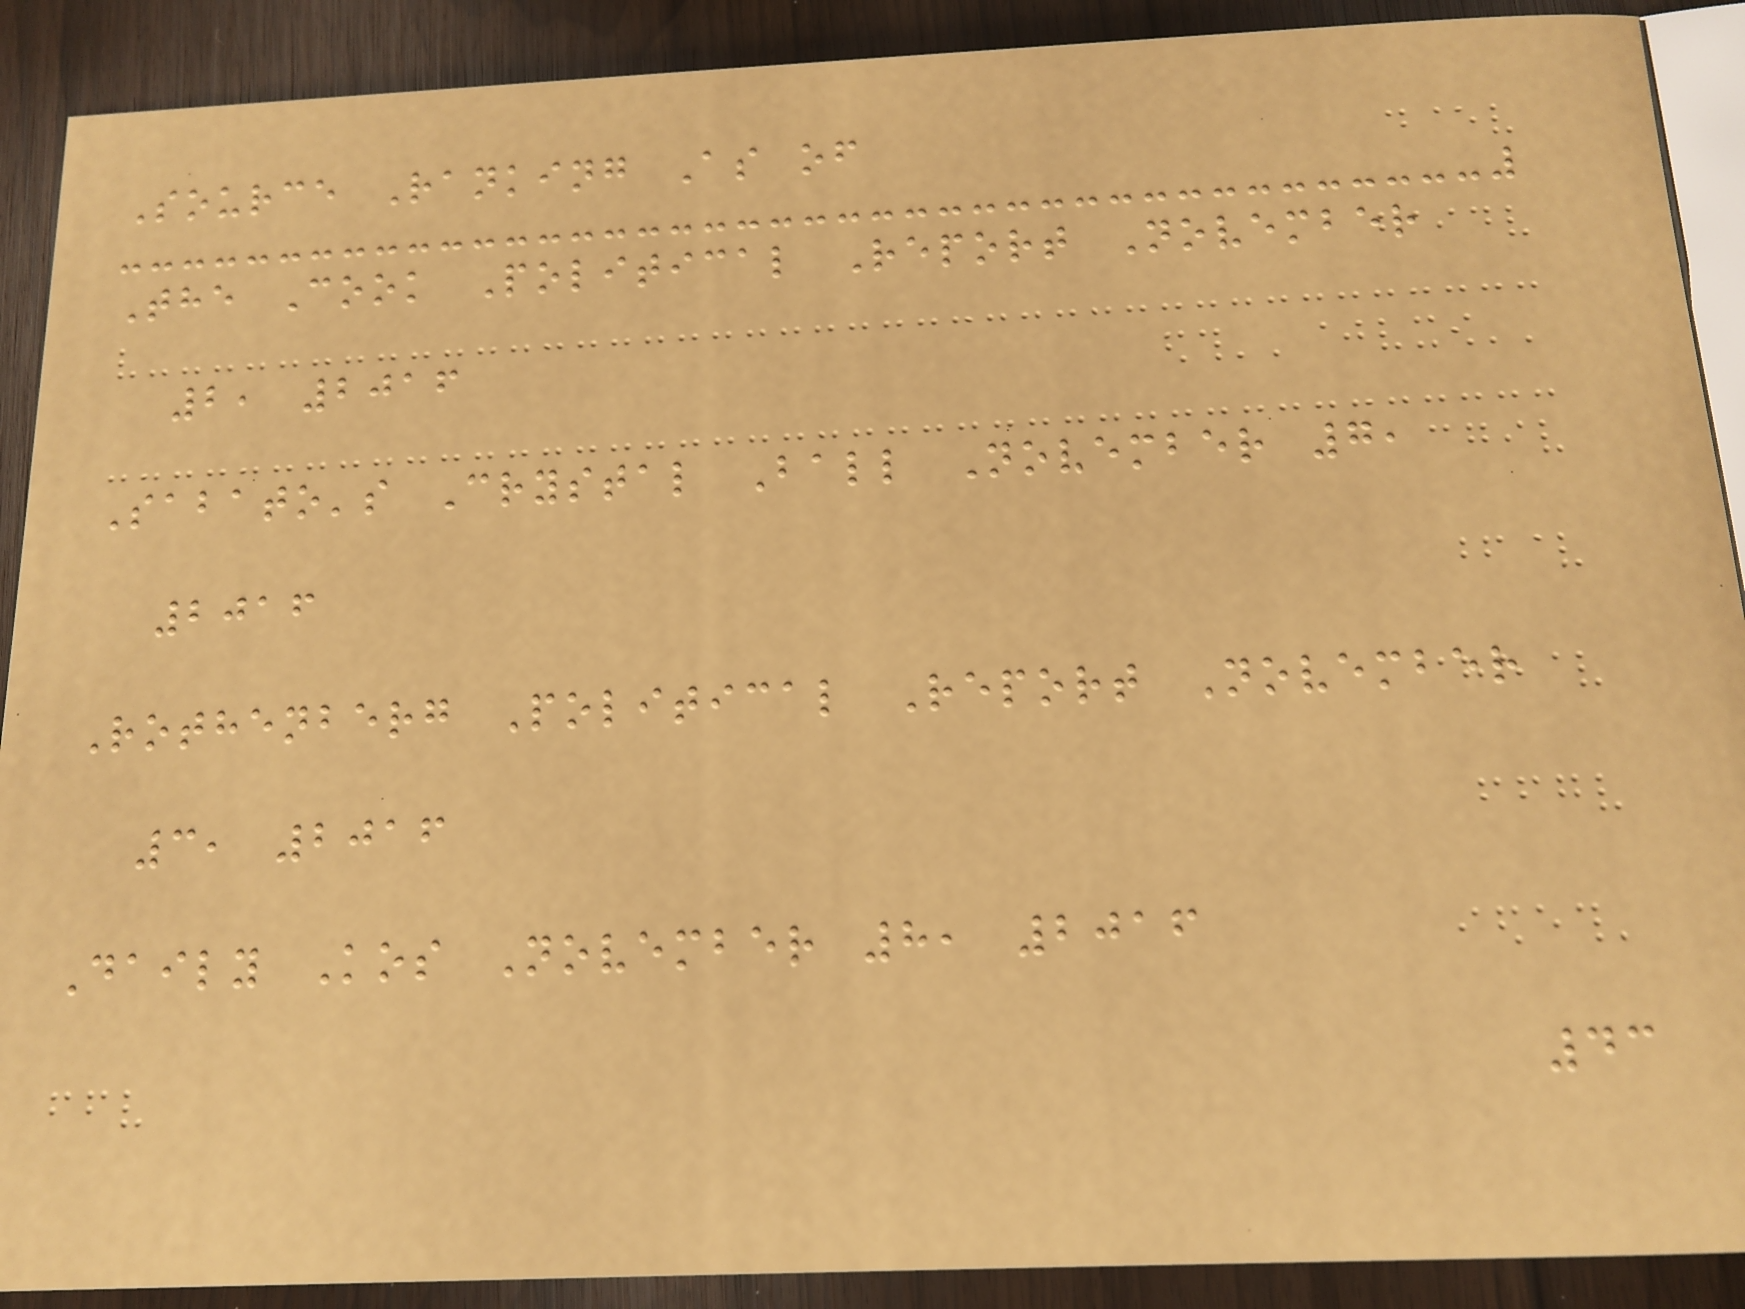Source Ranking As of
The Cook Political Report November
2, 2016
Sabato's Crystal Ball November 7,
2016
Rothenberg Political Report November
3, 2016
Daily Kos November 8, 2016
43
